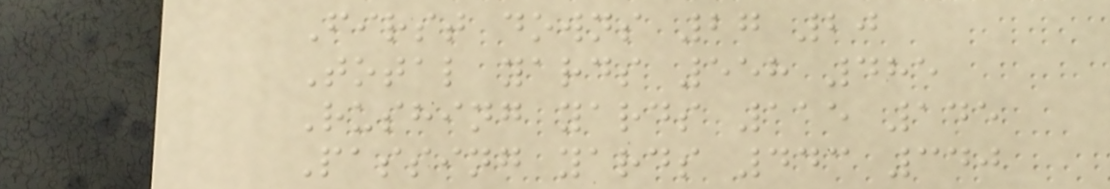First downs 27 20
Total yards 558 485
Rushing yards 115 145
Passing yards 443 340
